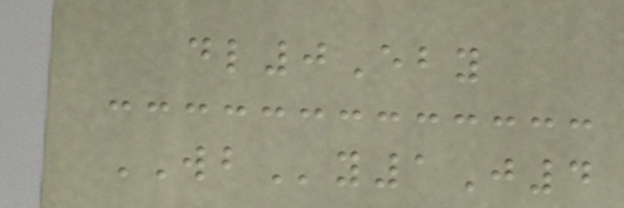dl0Eby
WBy1J4
